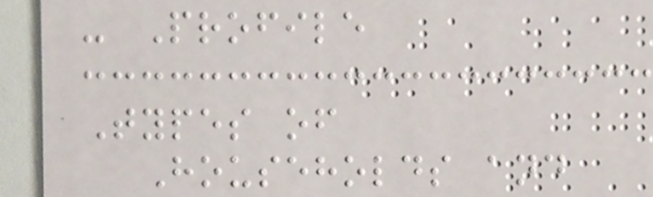- Profile
Types of
Households and
